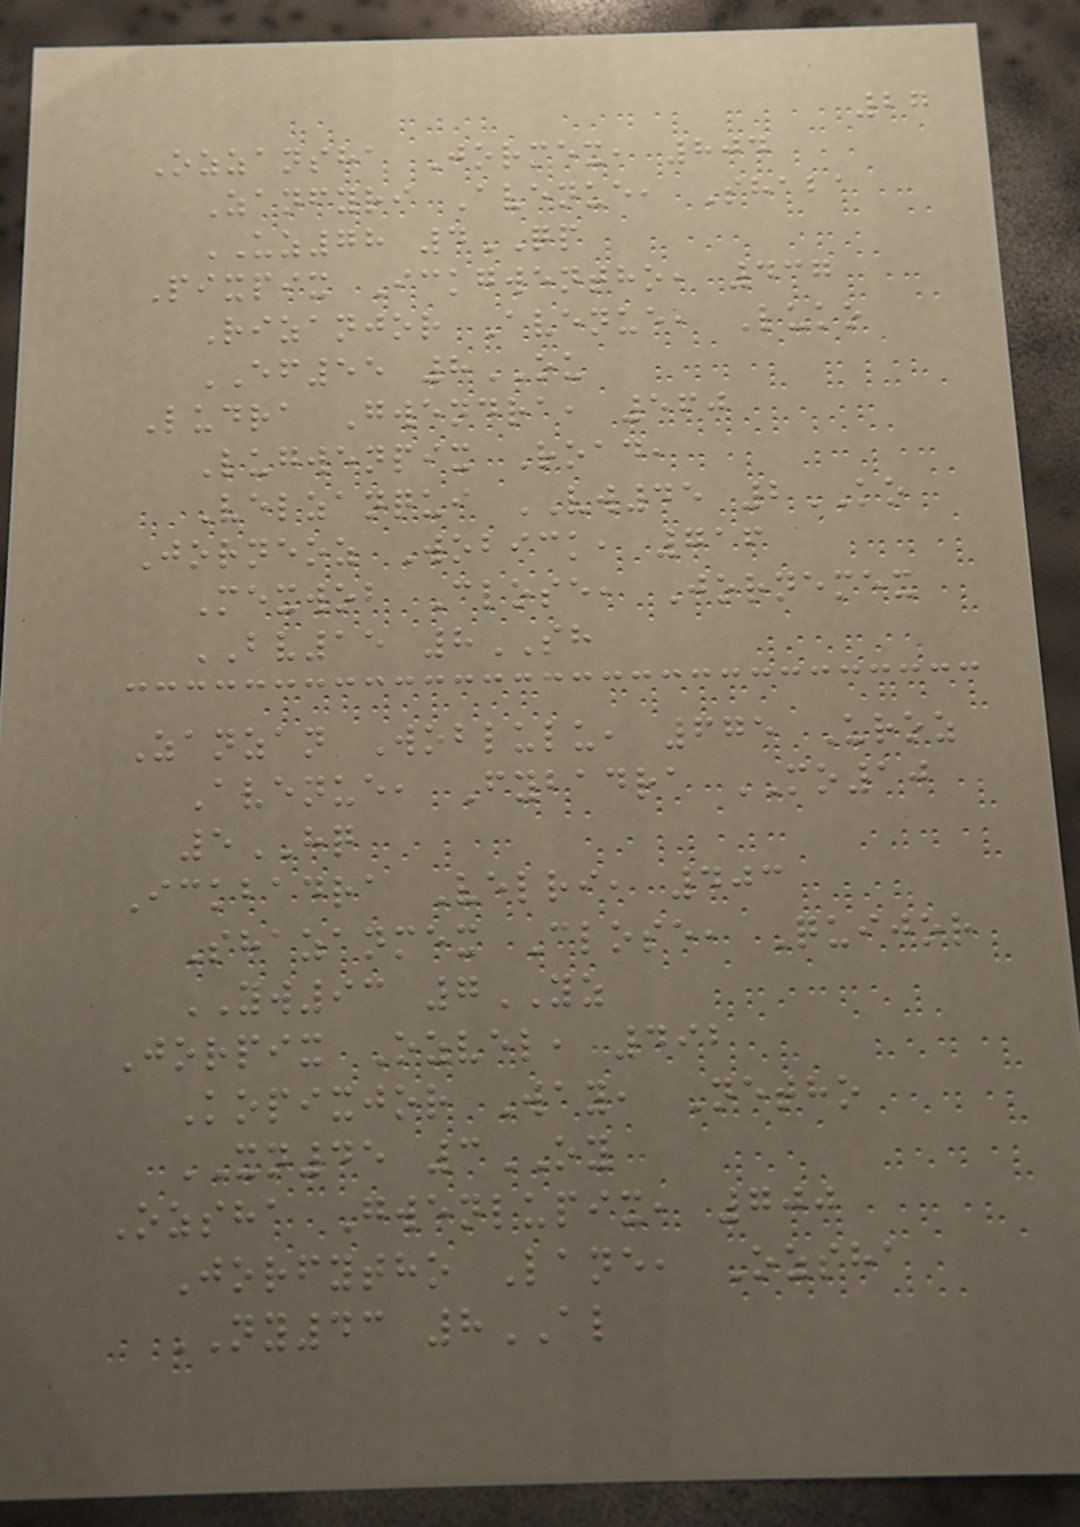27
Ozzansha Jormex, 804
Zanfyri Avenue, Shaba
UZ78 4QP
Pixpix Ickgwentho, 437
Rizanjor Avenue, Luko
EF55 8OU
Ludra Gwendra, 560
Lugwenpix Road,
Velzanqui VW45 2KO
Jorneoz Wobick, 716
Mexwob Close, Jornemex
BV15 8SH
Zanzan Woblulu, 675 Uroz
Avenue, Fybadra MO10
5HQ
Ickbadra Velri, 403
Shazanmex Close, Quijor
YW93 7YZ
Jorpix Ozvel, 492
Kopixjor Way, Netho
XN45 3OY
Ozsha Gwenlupix, 700
Jorfytho Lane, Ozsha
NY43 8AL
